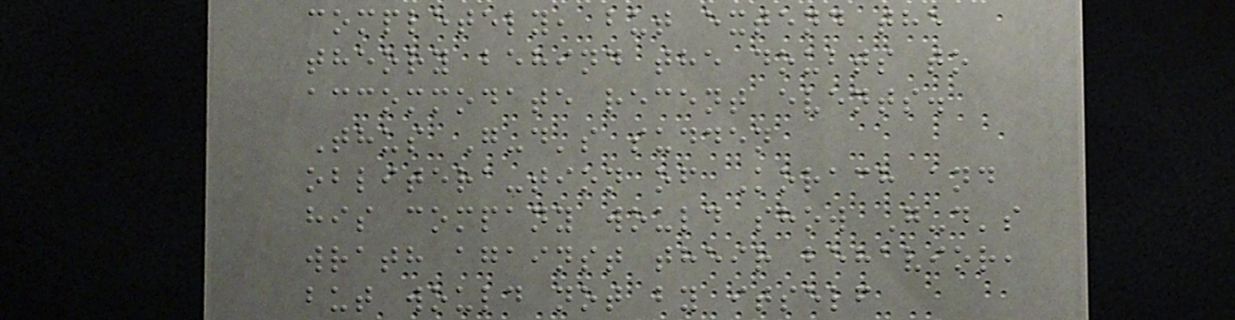completely, but extend the
theory behind the doubts to
accommodate recent events.
Thus G-d's sudden
oblitera-tion of Korach and
his company would show G-d's
wrath against their behavior,
but would not by itself
